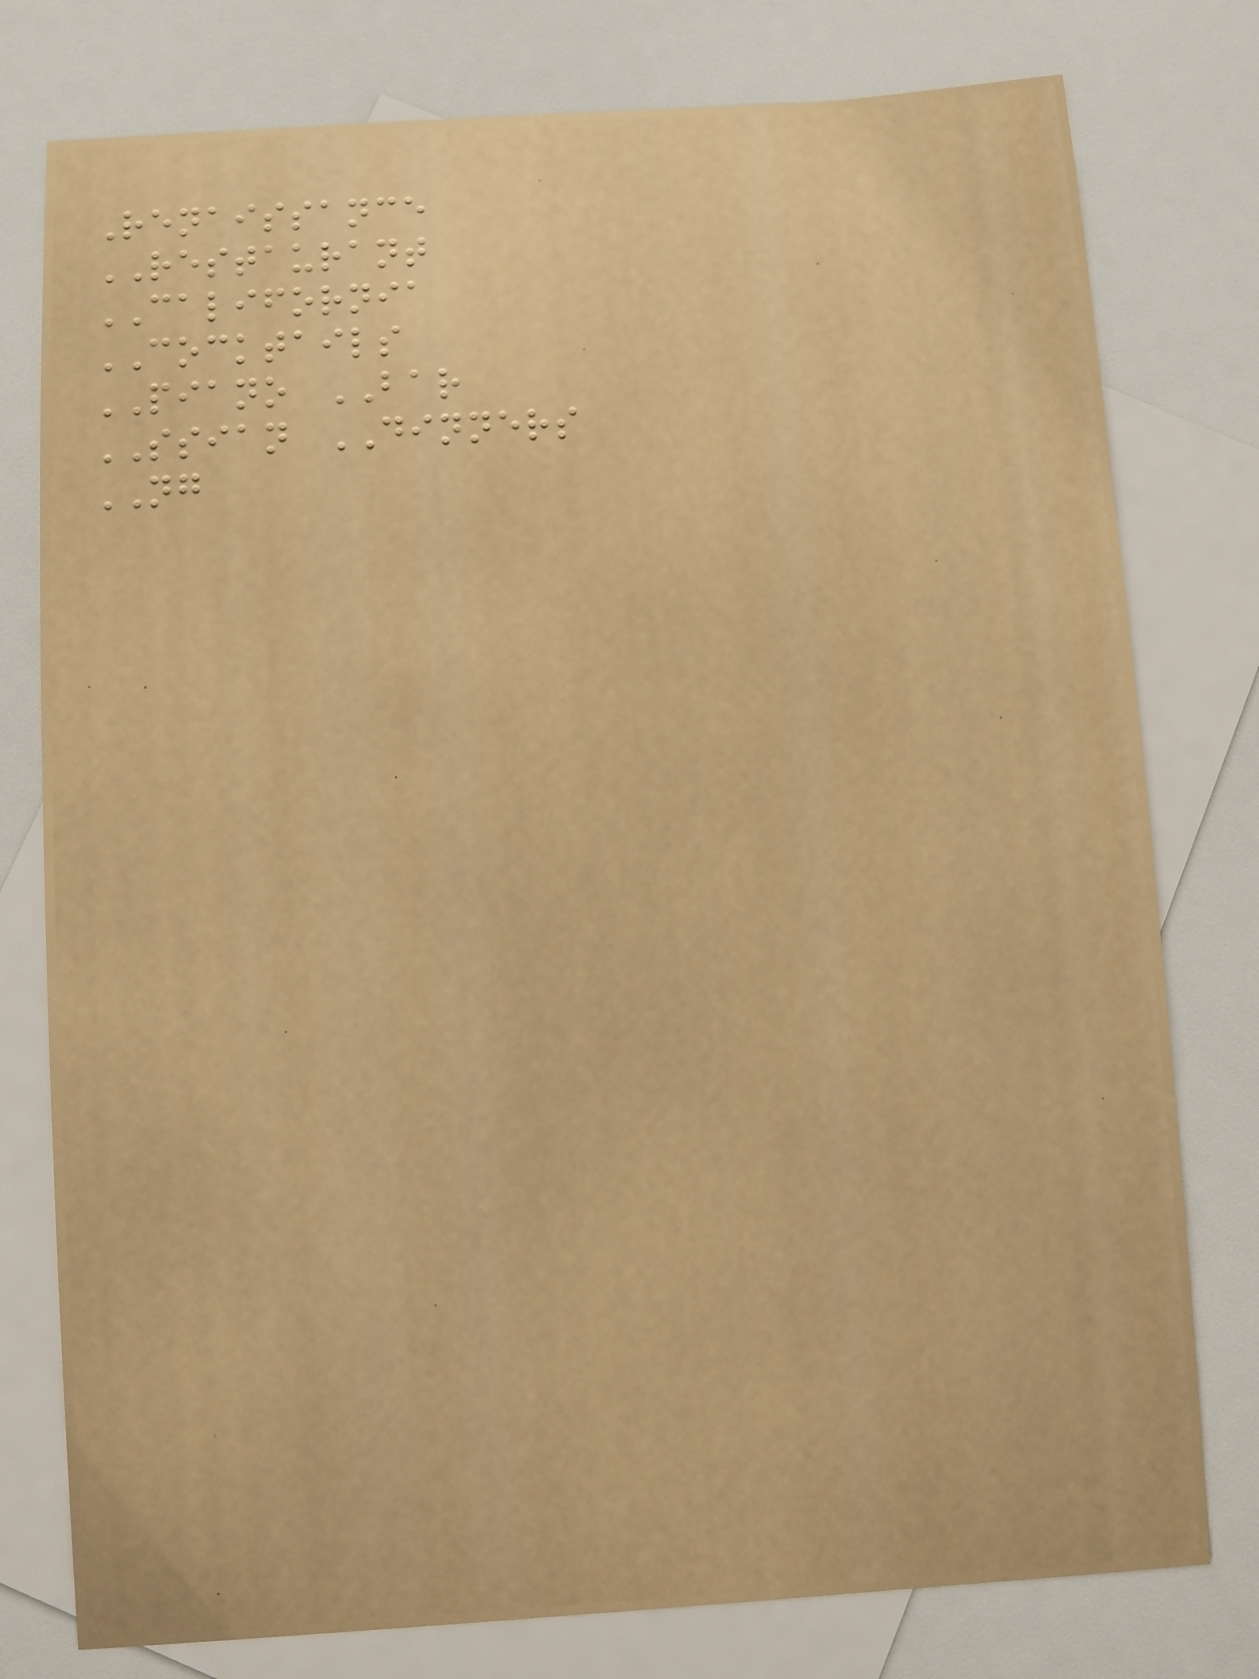Renaissance
RESTAURANT
CALIFORNIA
COCKTAILS
PIANO BAR
SSIAN DINNERS
NG
